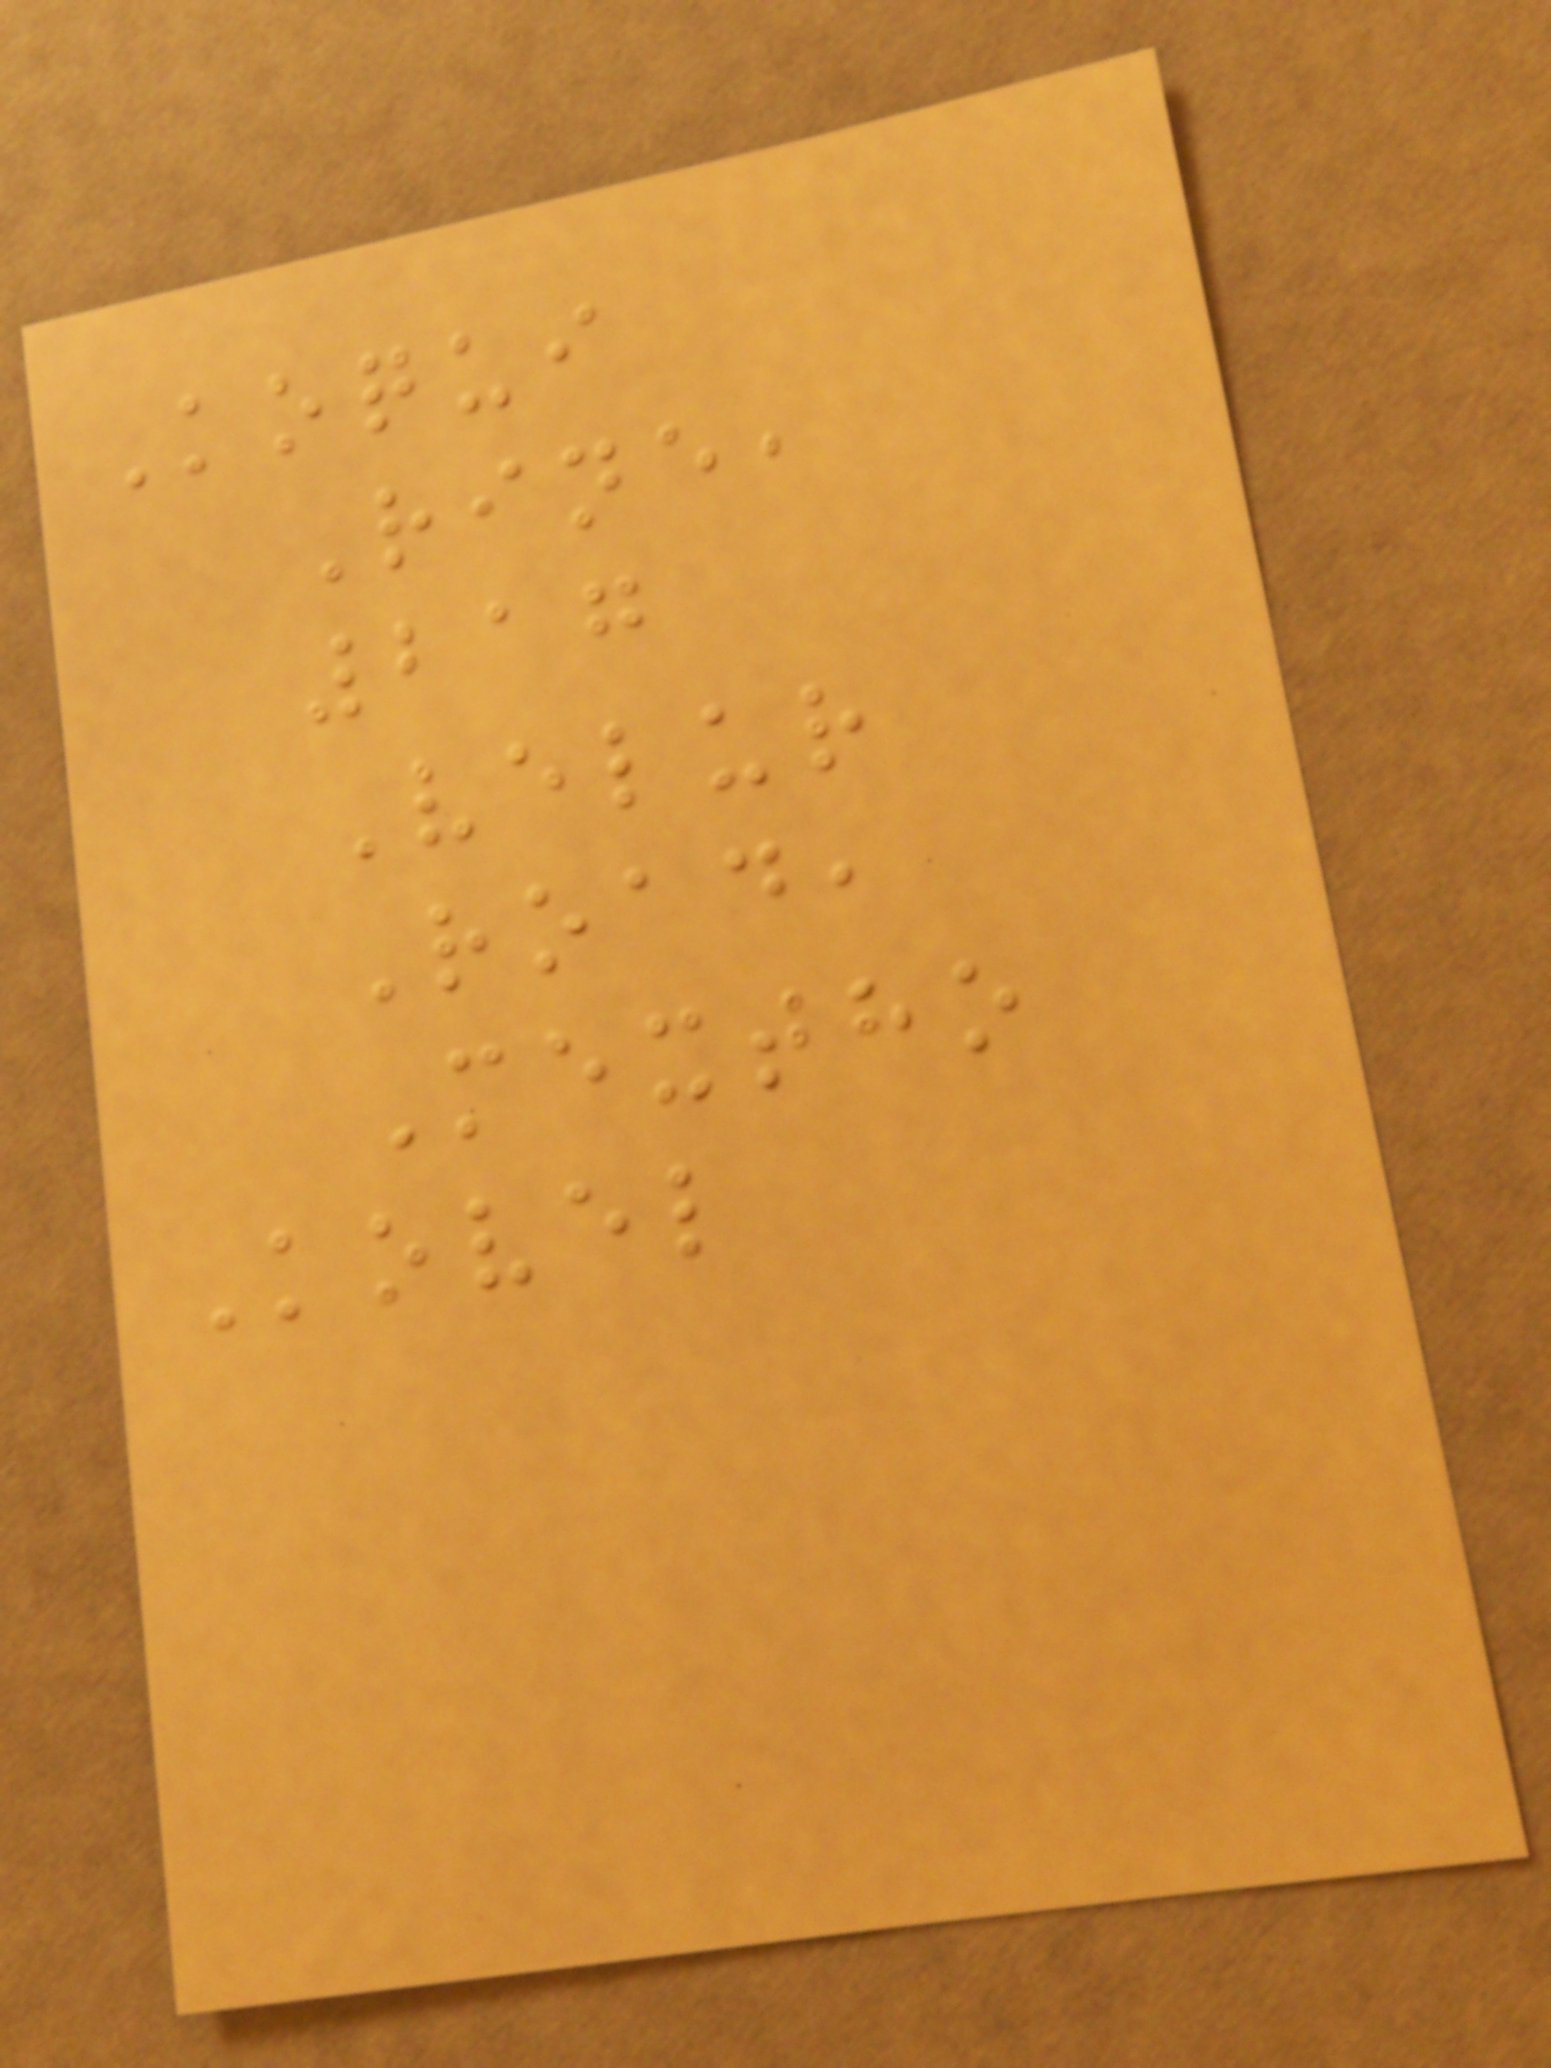Koqui
Rine,
217
Velur
Road,
Mextho
Kovel
